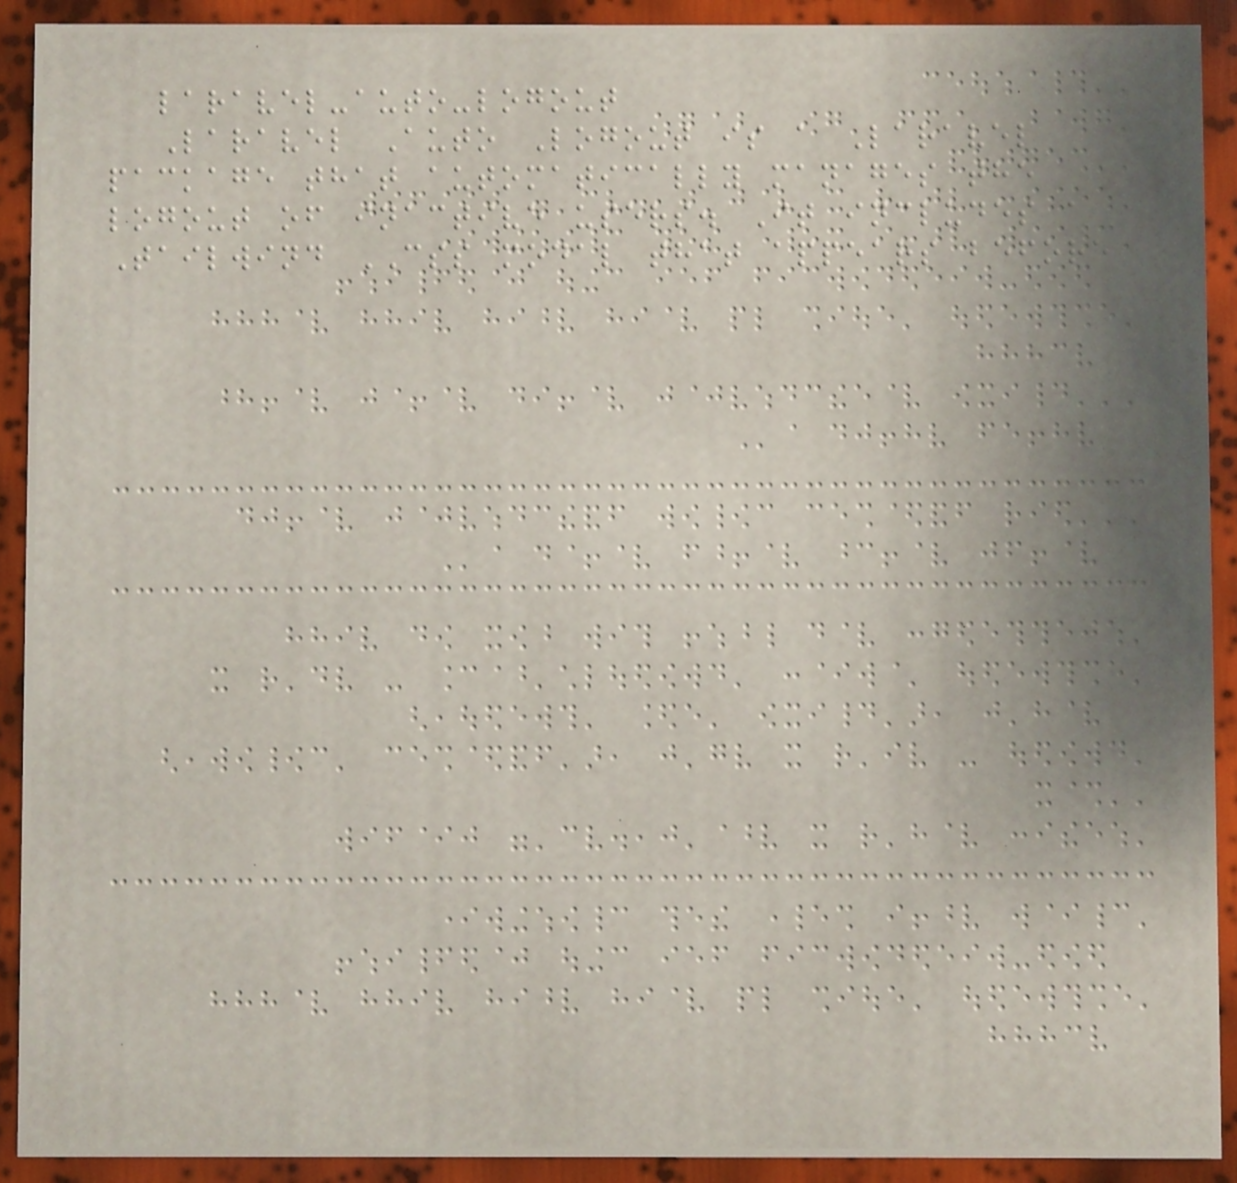laravel-auto-logout
Laravel Auto Logout is a Laravel
package that automatically manages the
logout of inactive users. It includes a
Tailwind CSS modal that appears before
